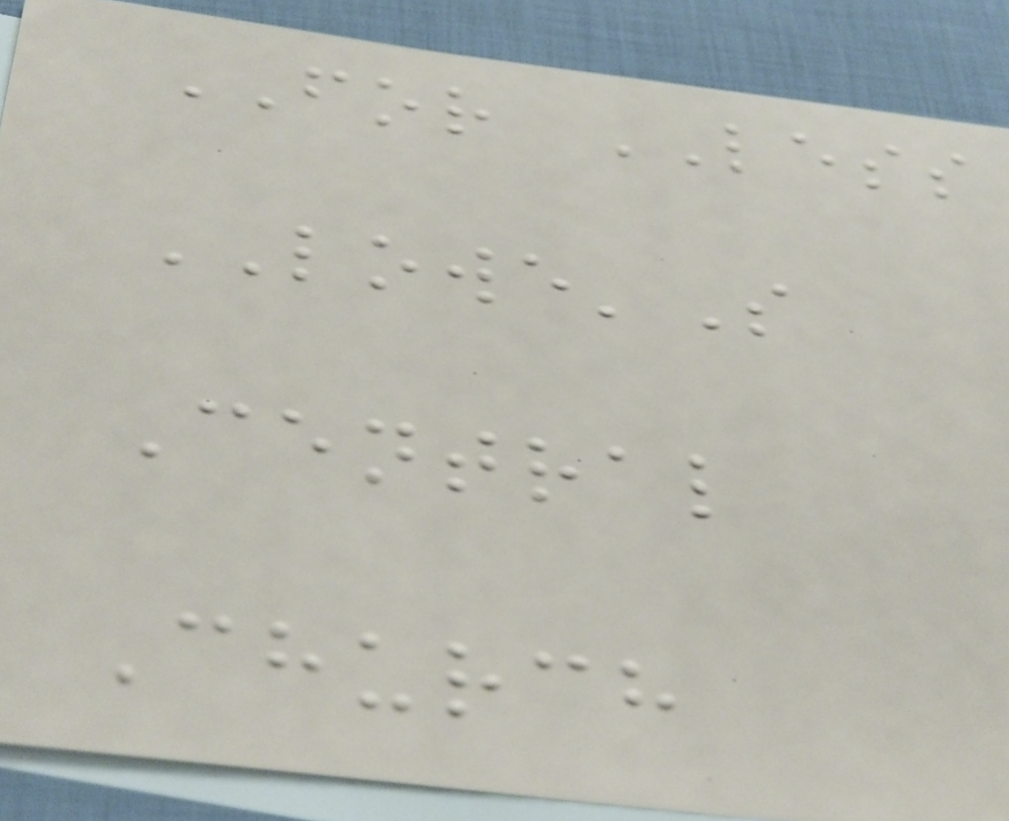FOR LESS
LOWE'S
Central
Church
